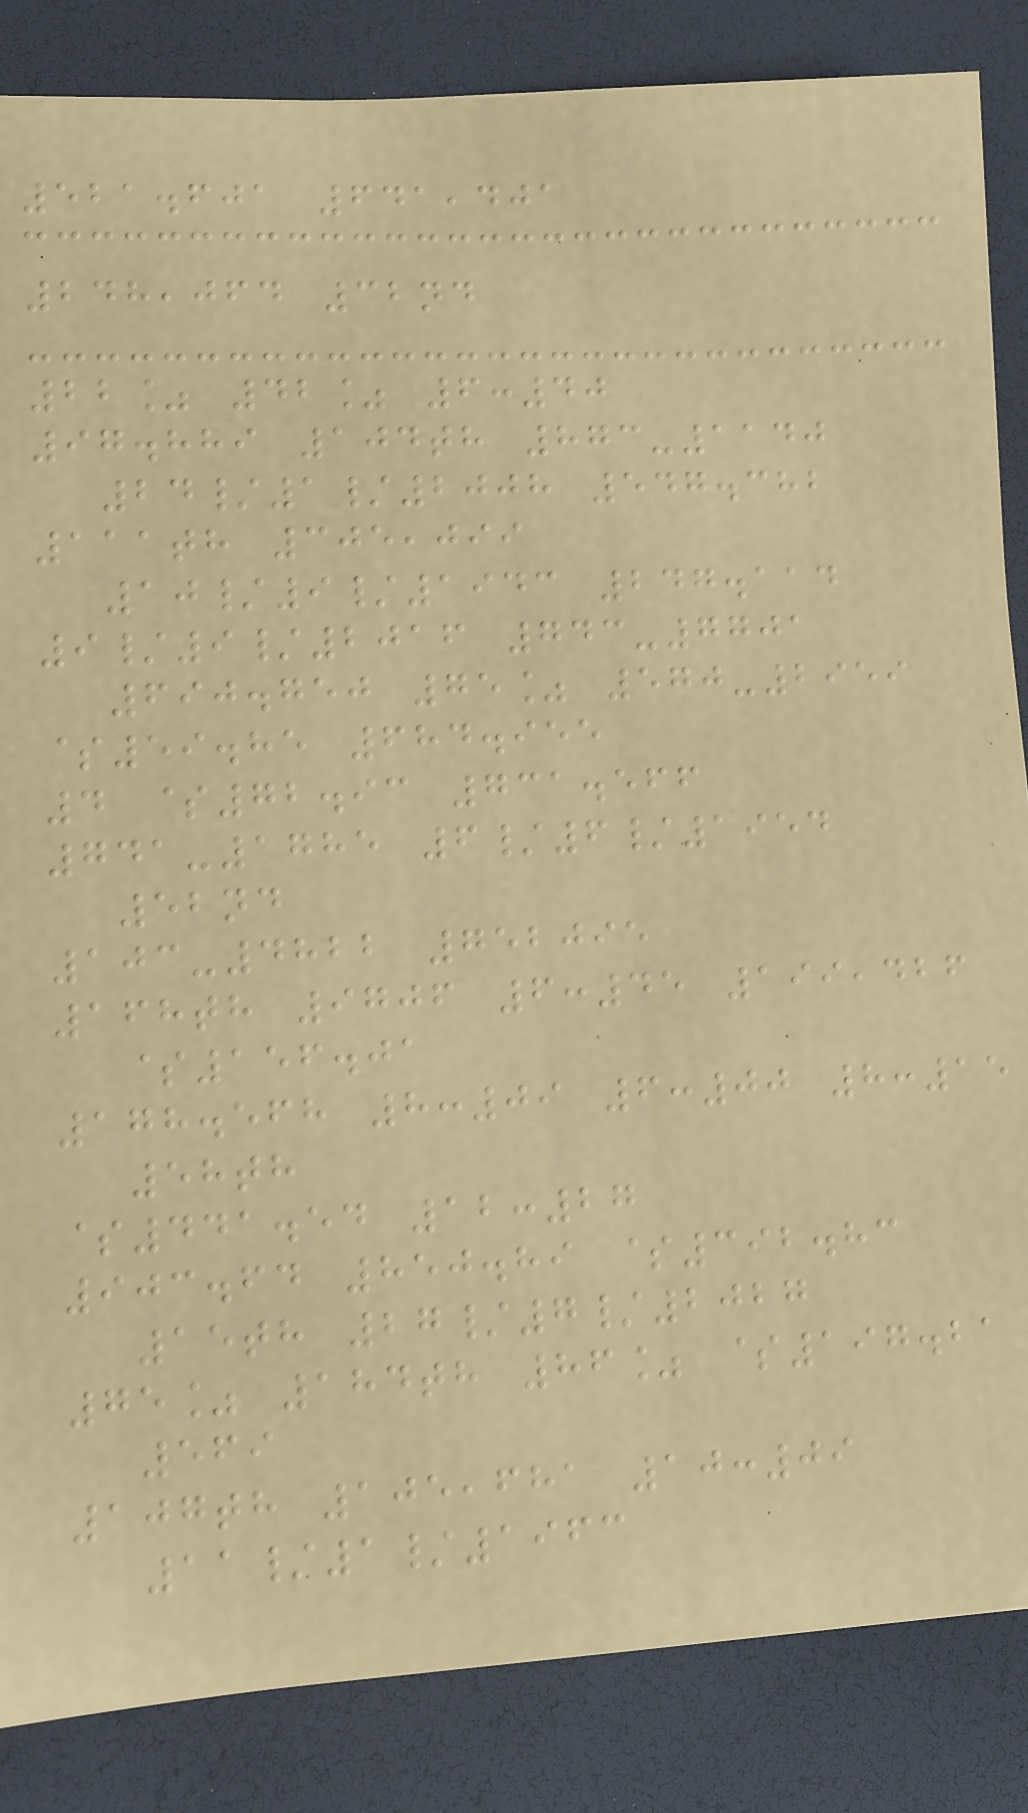521.601 641,401
248,064 32nd
22% 42% 6:40
97.889 104th 873-1140
24/1/2008 547.382
111th 305,099
10/9/1943 247.114
9/9/2016 743-7701
690.750 75% 570-2959
$59.85 684.955
4 $72.93 731.566
741-1785 6/6/1954
52nd
103-4822 752095
168th 9706 6:45 199,426
$156.01
178.568 8:09 6:00 8:15
58th
$441.54 12:27
903.64 850.89 $392.83
15th 27/7/2027
75% 184th 86% $197.21
569
107th 105,681 10:09
11/1/1963
